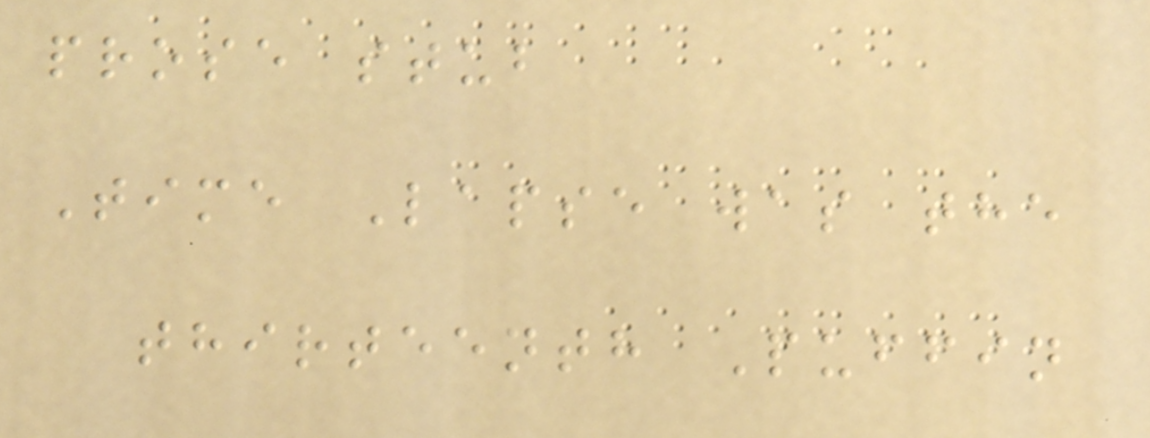prose stub
Time Lapse was the
thirteenth Puffin
